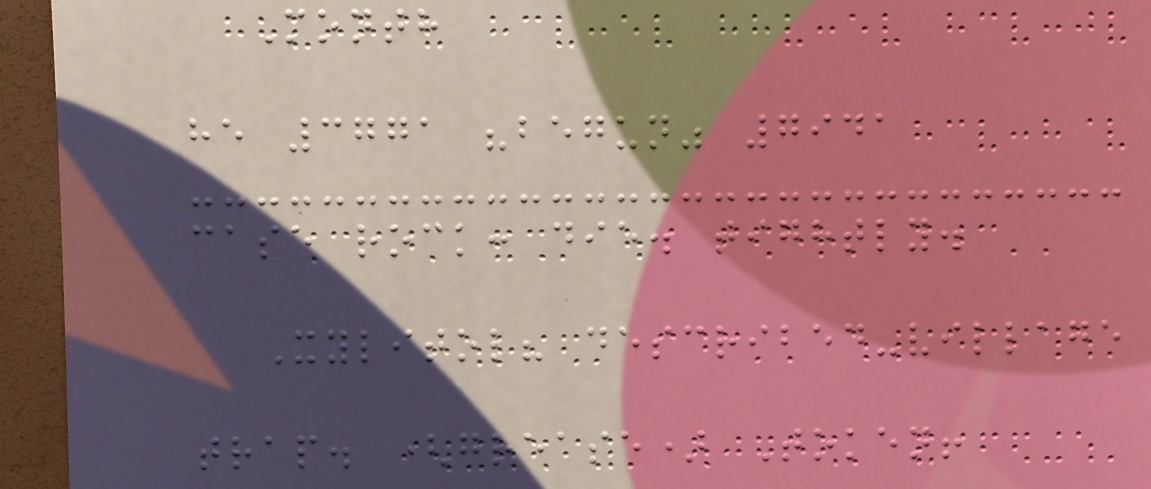Month
he 3771 "begun" 7941
case rock: die. tightly.
Xylitol? described-village
trap. (grease) Token!
